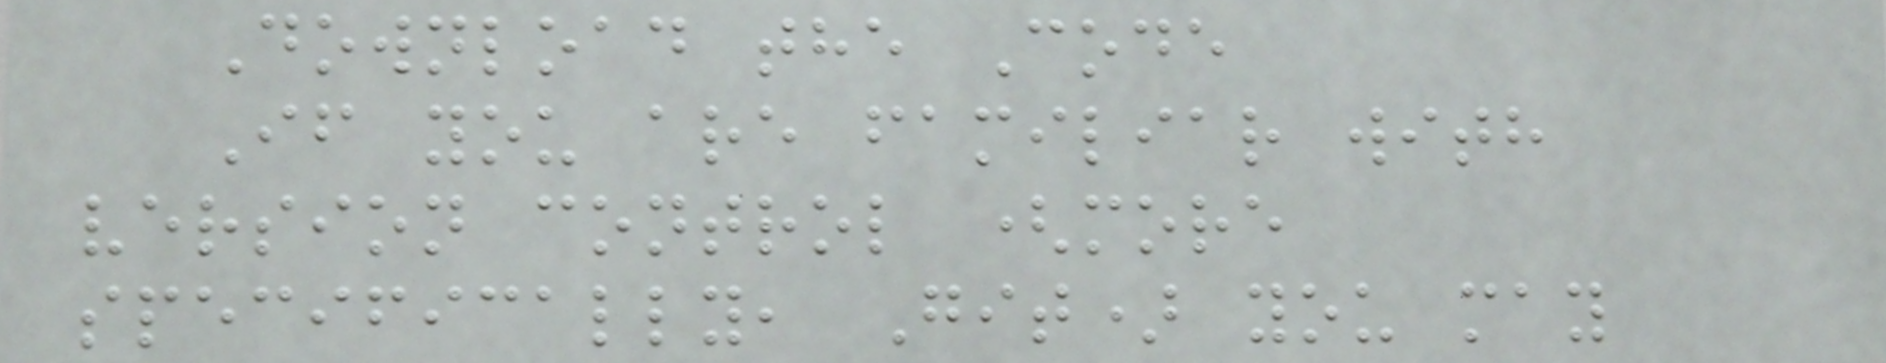Download the Code
If you are familiar with
version control (more
specifically, Git) you may
